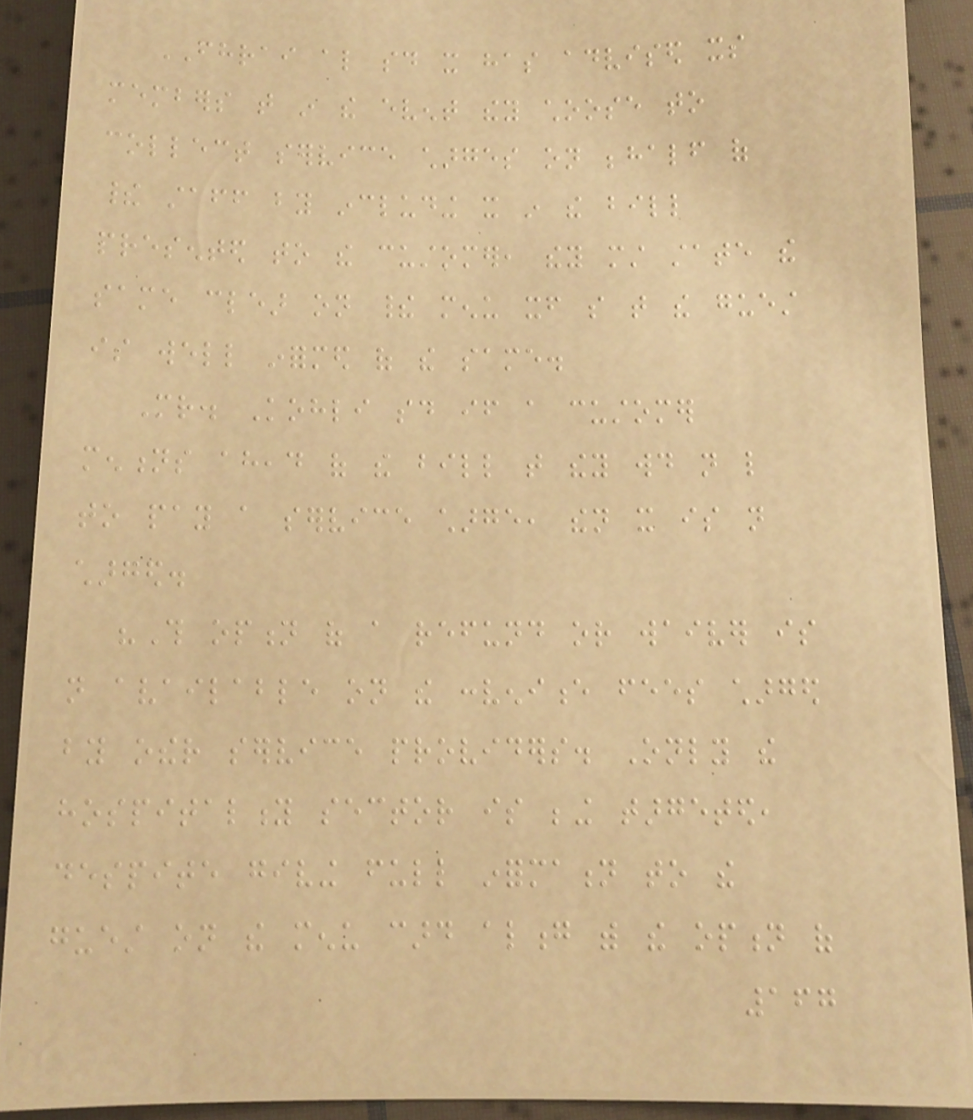FHRAI also said it has advised its
members that in the event they choose to
collect service charges on behalf of
their staff by including it in the bill
presented to the customer, they must state the
same clear on their menu itself so that the guest
is well informed of the same.
Mr. Kohli said if a customer
mentions ahead of the bill that they would not like
to pay a service charge, then it is not
charged.
"This option of a refund or waiver is
not available on the convenience fees charged
by other service providers. Only the
hospitality sector is being targeted,
despite giving full information to the
guest on the menu card along with the option of
167
